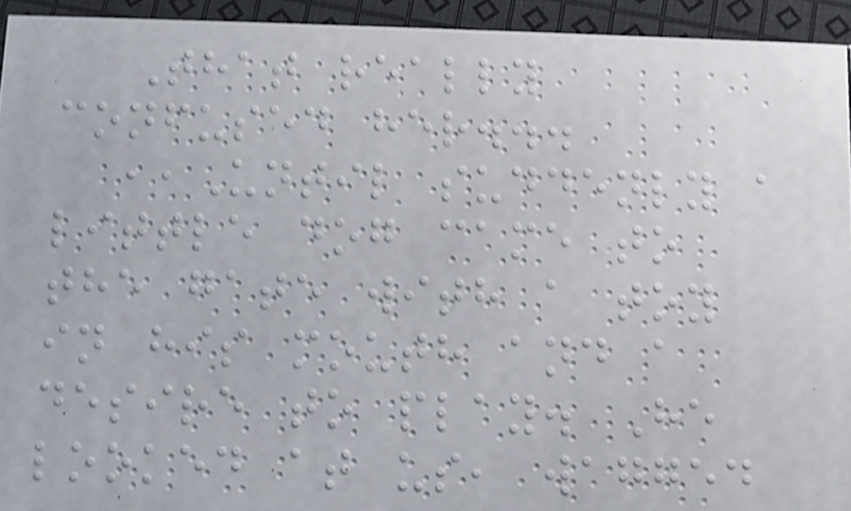That really
confused her...
,,Until suddenly a
little dog came to
the gate with a toy
in his mouth and a
desire to play. He
looked at us, wagged
